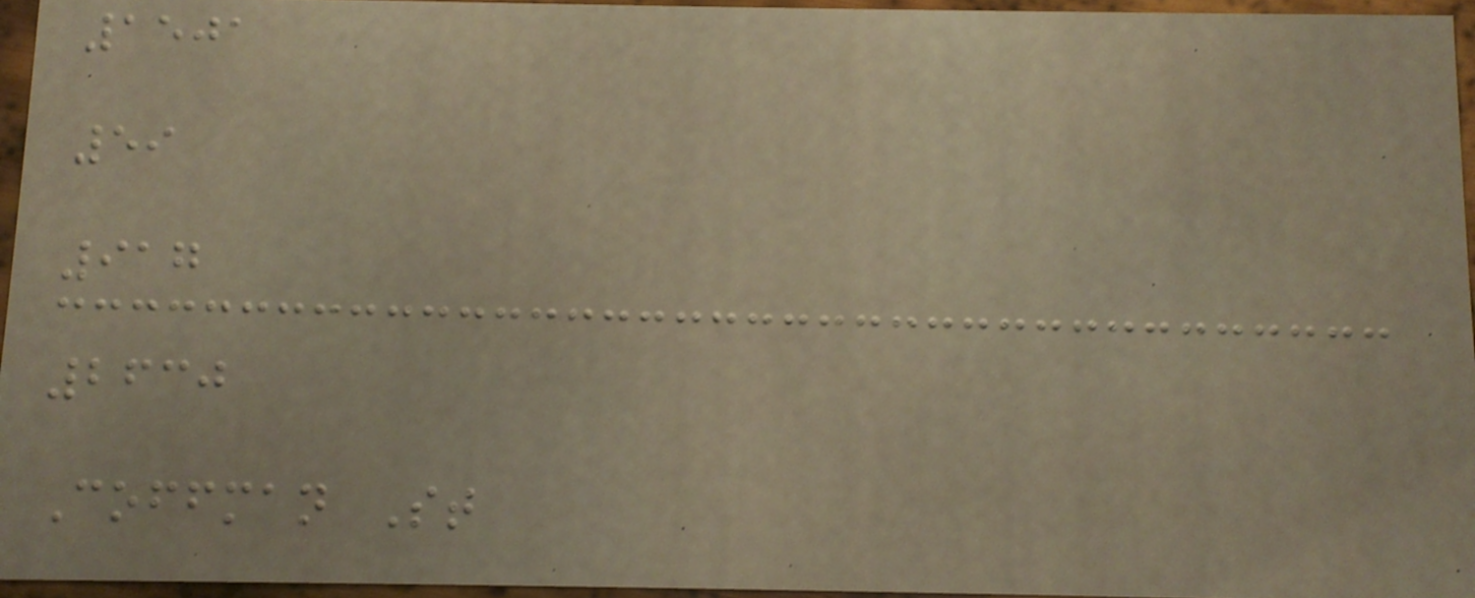1501
59
917
2630
Coffman St
